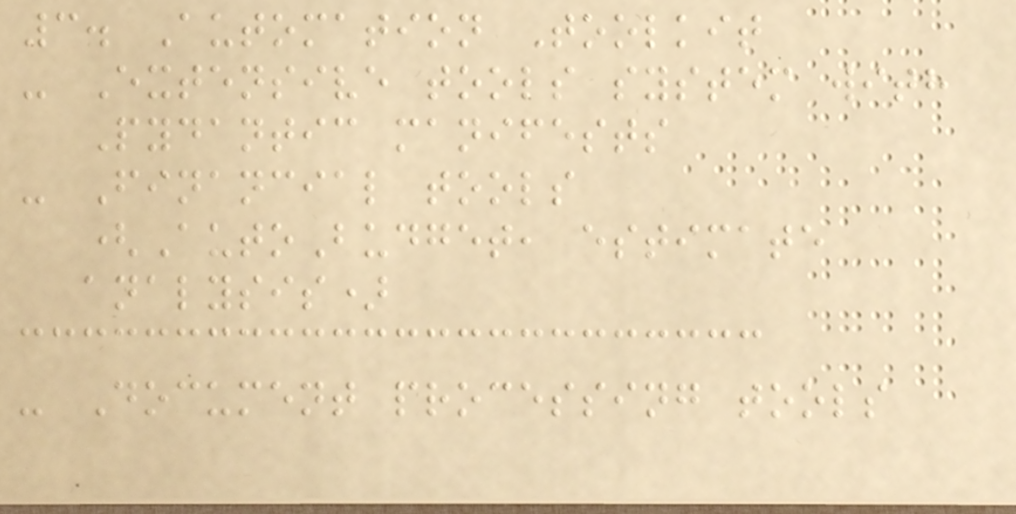3. Automation Toolkit
- Extensive tools system with
Pydantic manifests
- Financial tools
(AutoBudget, estimate
analysis)
- Document processing tools
